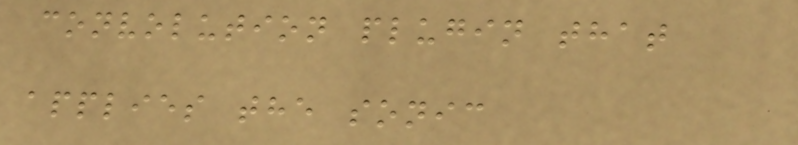convolution plugin that
applies the sonic
